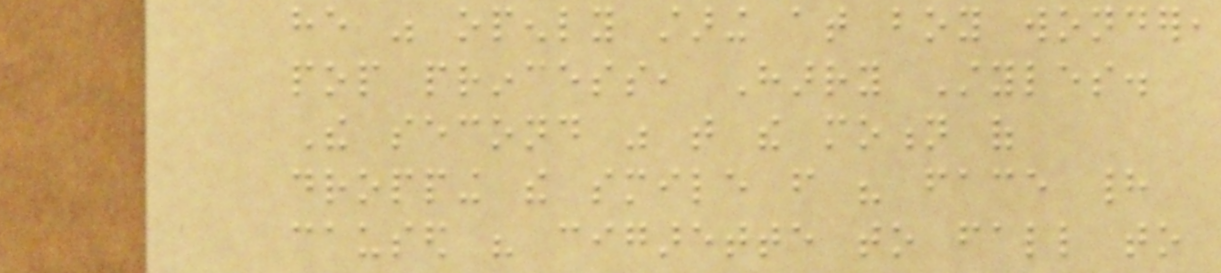he was openly staring at boy wonder,
pop princess, Harry Styles.
The second was that the motion of
dropping the smile from his face had
caused his cigarette to fall to
